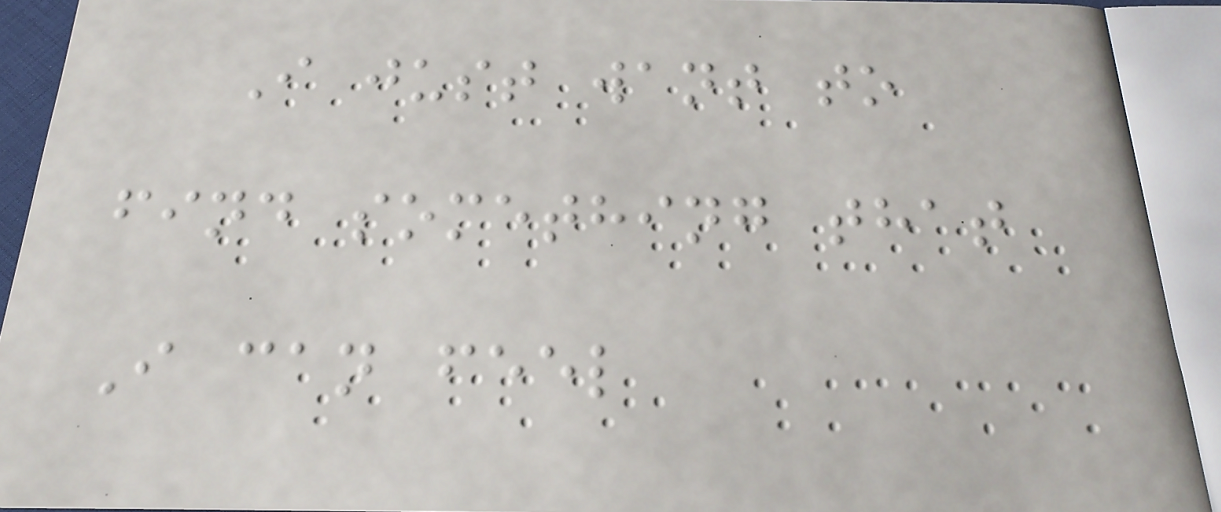I just want to
find something that
I can feel
